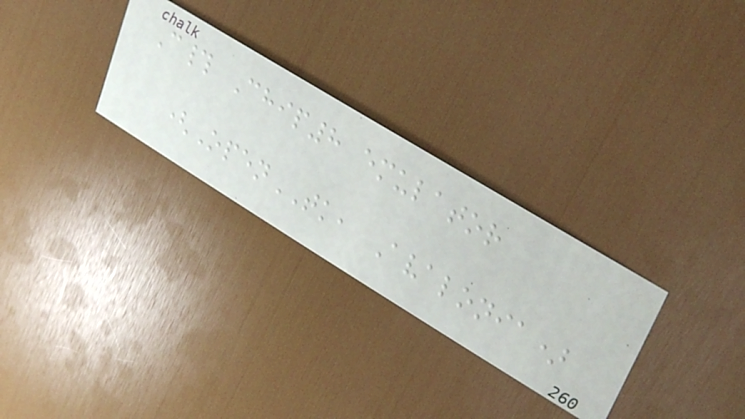C# Chip8 emulator
(OpenTK, Avalonia)
